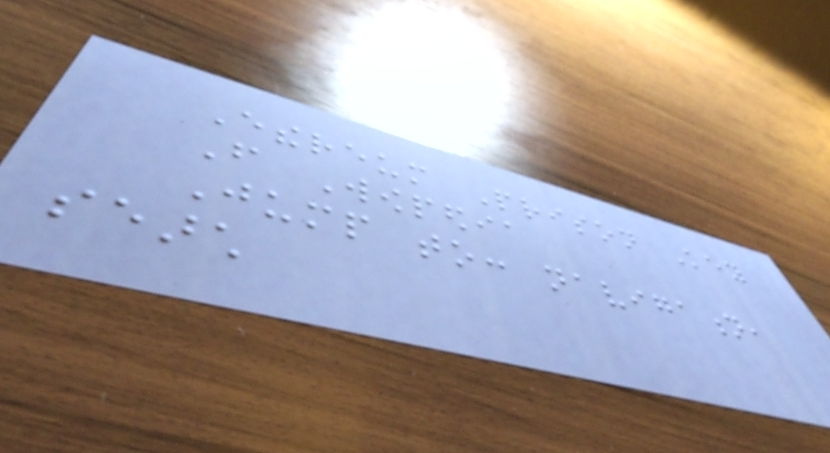Ethereum Prison Key
From Wowpedia
Jump to: navigation,
search
